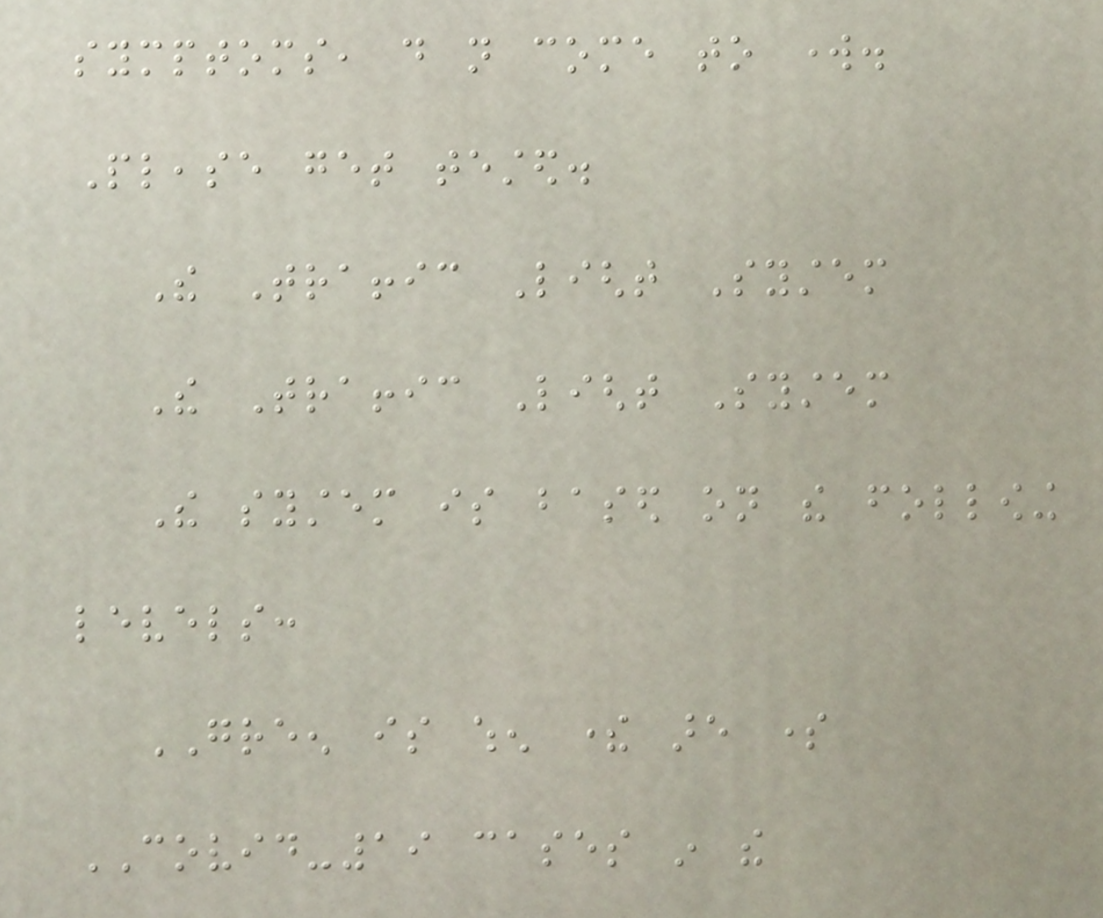symptoms, do not come to work.
Please get tested.
The Traffic Light System
The Traffic Light System
The system is based on the following
levels:
GREEN is when there are some
COVID-19 cases in the
